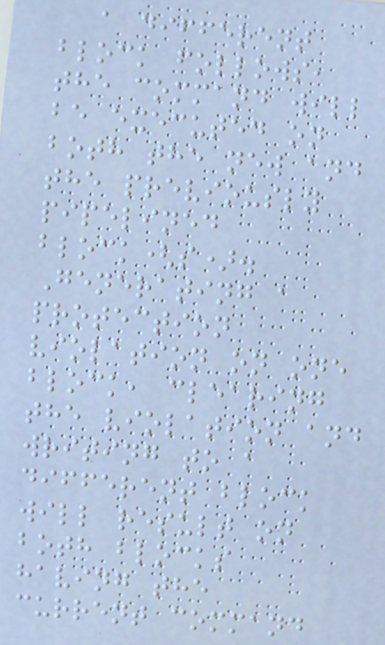a different
block follows,
the command will
be executed on
both the new and
the previously
pipelined
block(s).
Generating a
protection
violation on one
block, clearing
the violation and
writing to a
different block
will result on
both blocks
having the
current command
